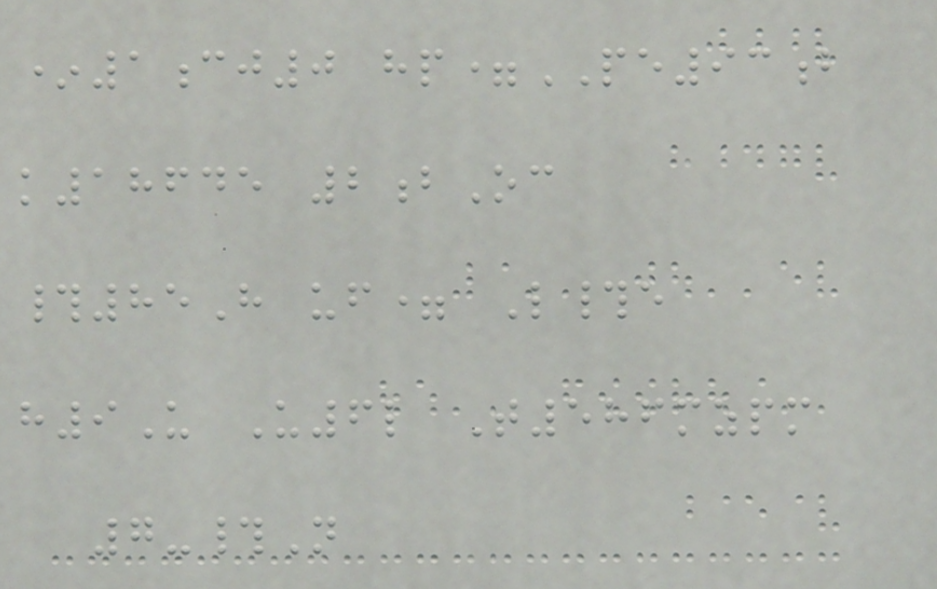*1cj0 hp=PE93b
k18645 2bOc
#85H uf= L#e
h9U U6l T586mzpm
7-#N
